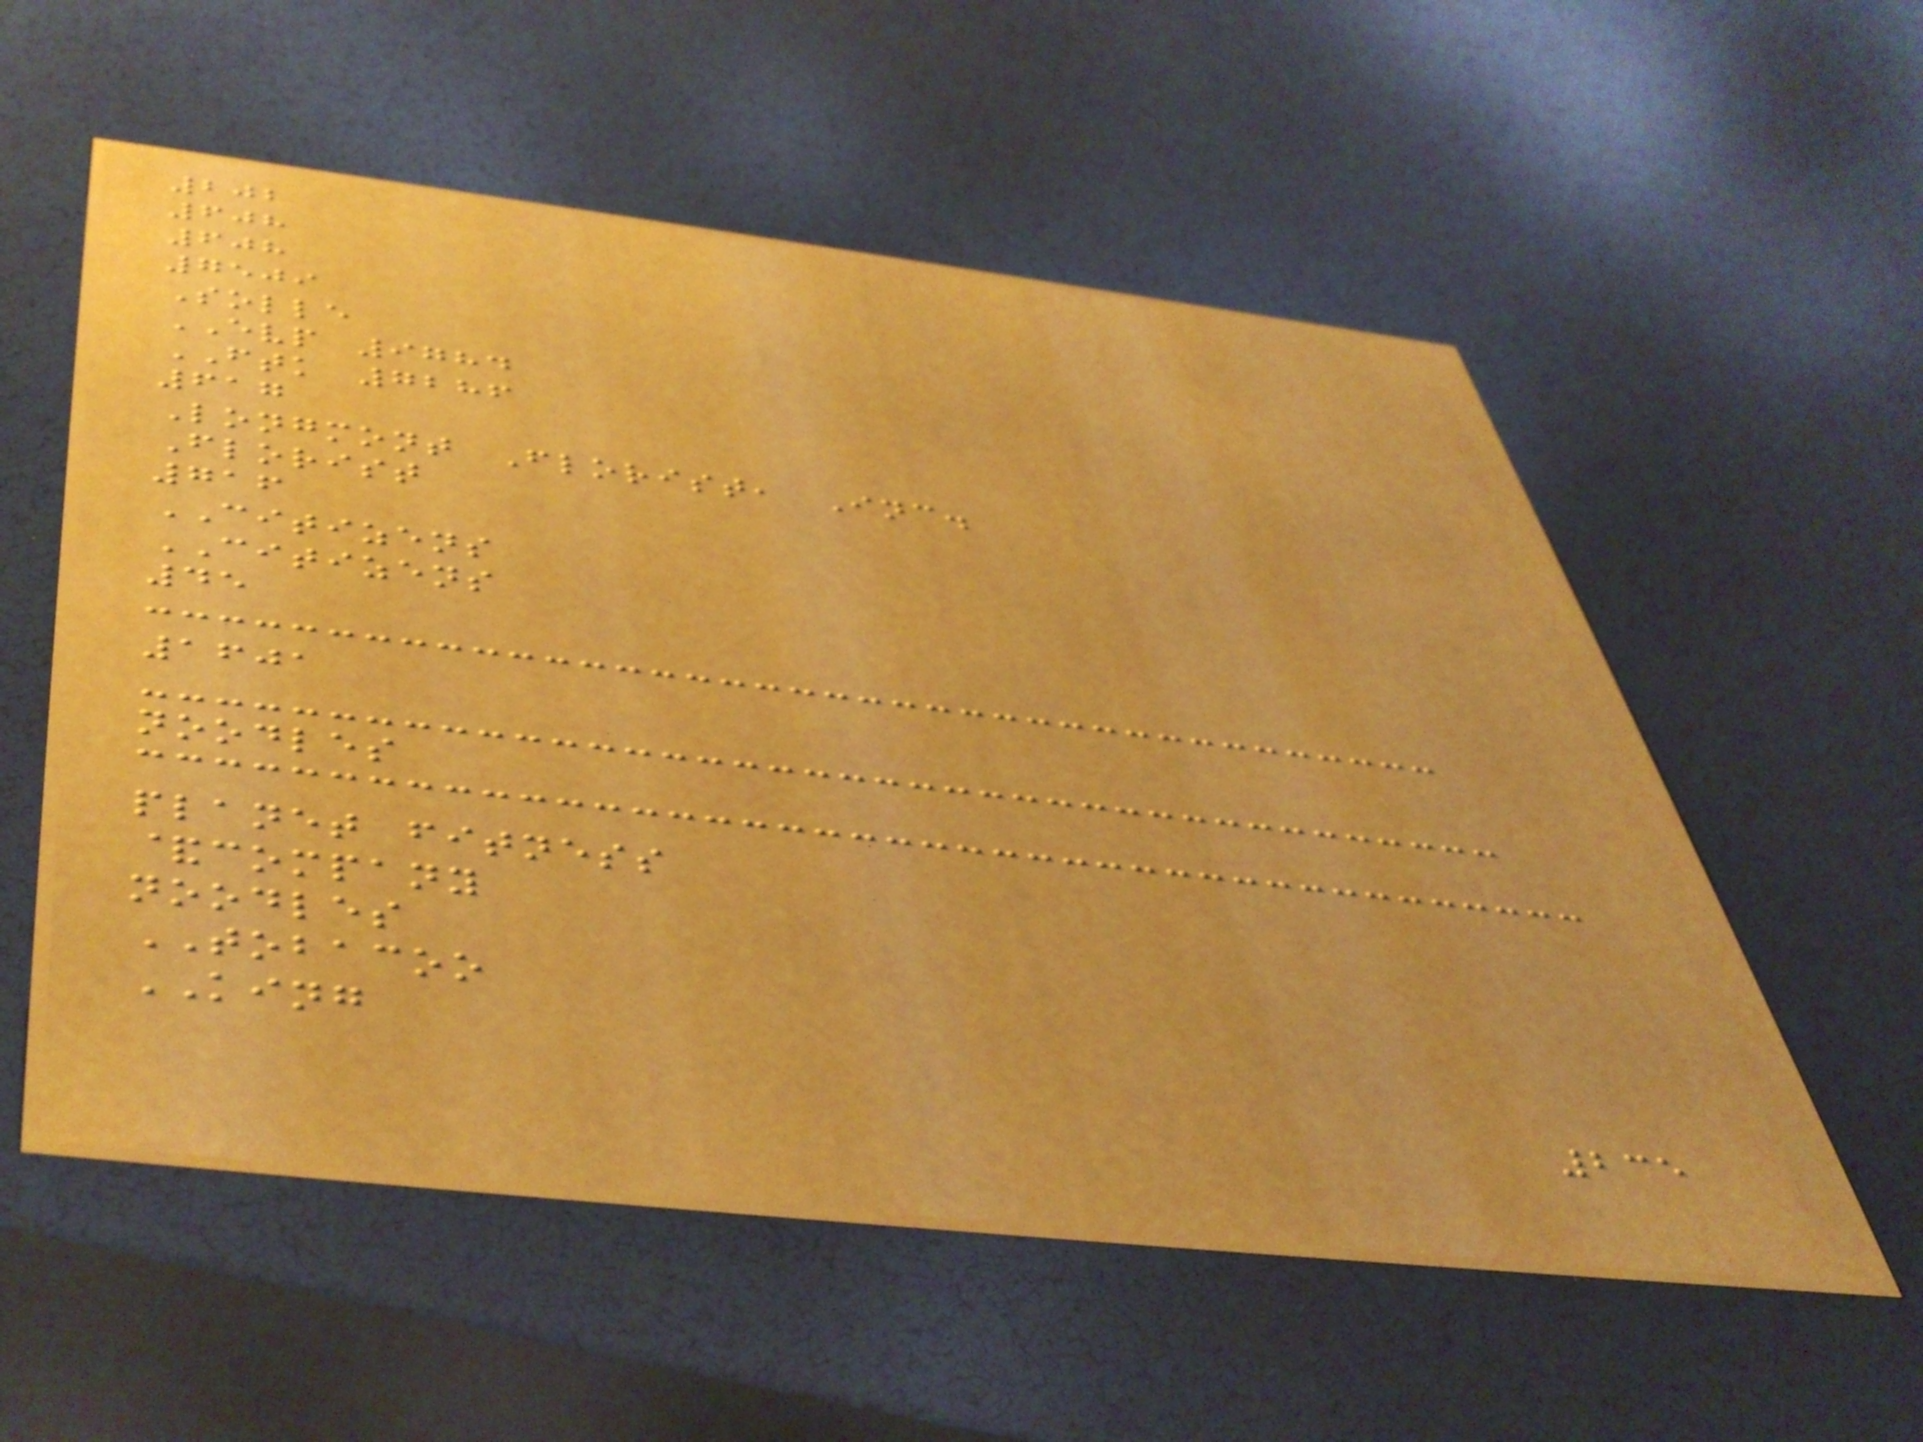202
608
608
7509
Solle
EVP 9784
FTK 7286
617
Longmont Florist, Inc.
Florist
716
CITIZENS
CITIZENS
45
1601
noodles
planet fitness
&company
noodles
TOBACOO
KING
235
